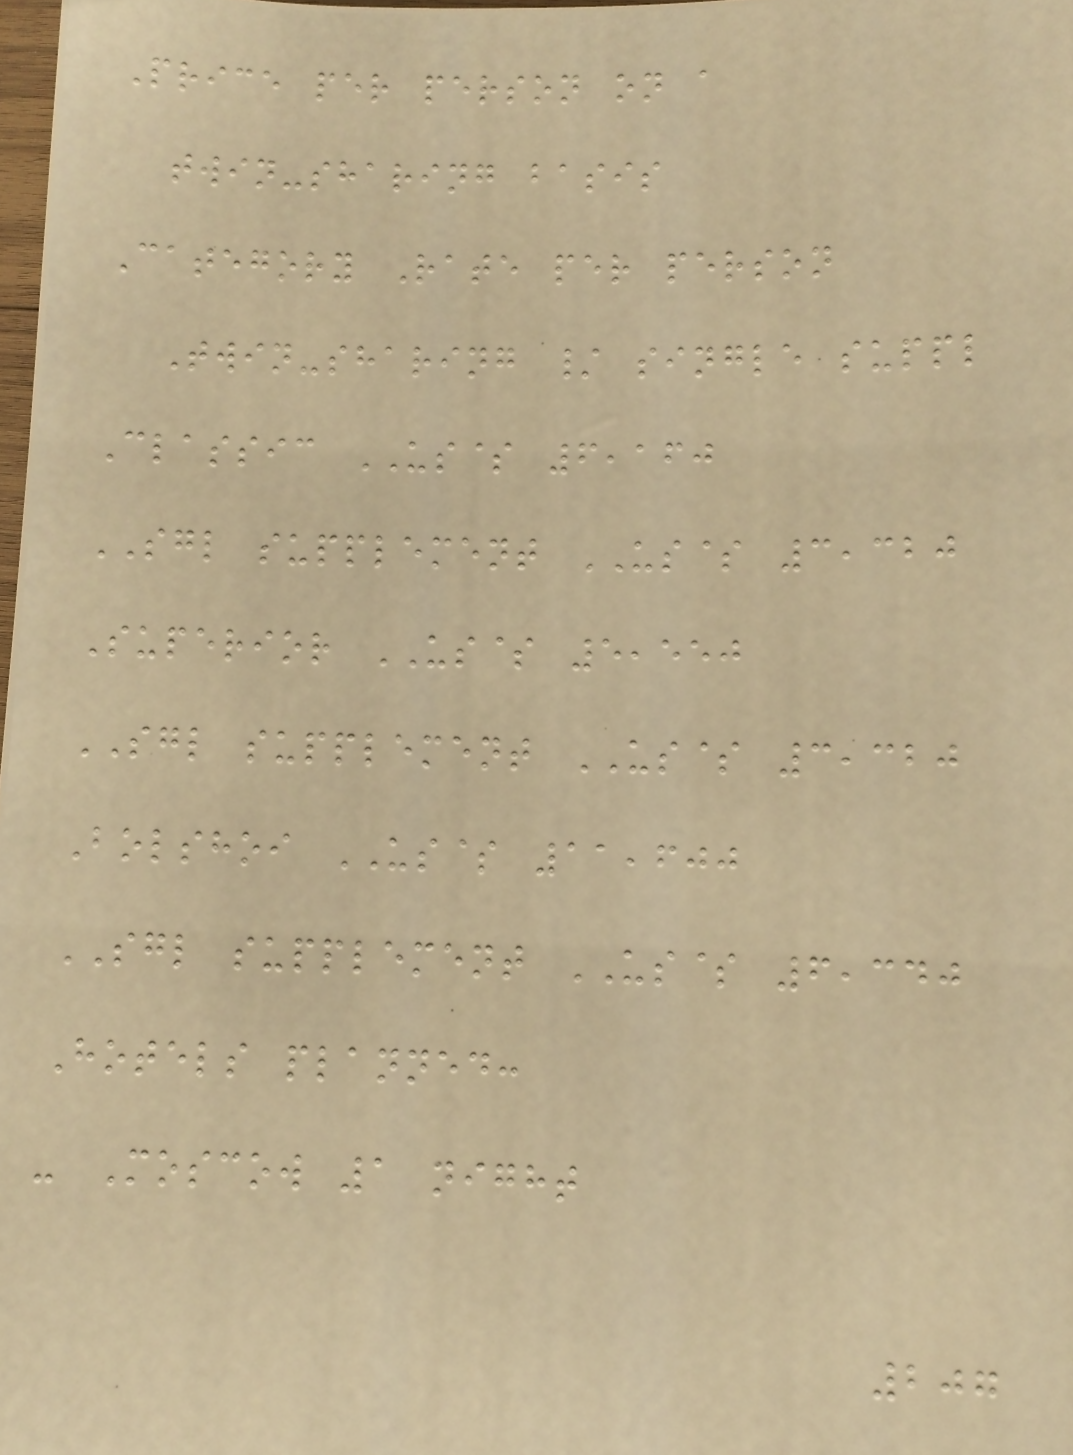Price per person on a
twin-sharing basis
Category Rate per person
Twin-sharing / single suppl
Classic US$ 6,160
SGL supplement US$ 3,320
Superior US$ 5,550
SGL supplement US$ 3,320
Bolshoi US$ 11,600
SGL supplement US$ 6,340
Hotels planned:
- Moscow 1 night
207
